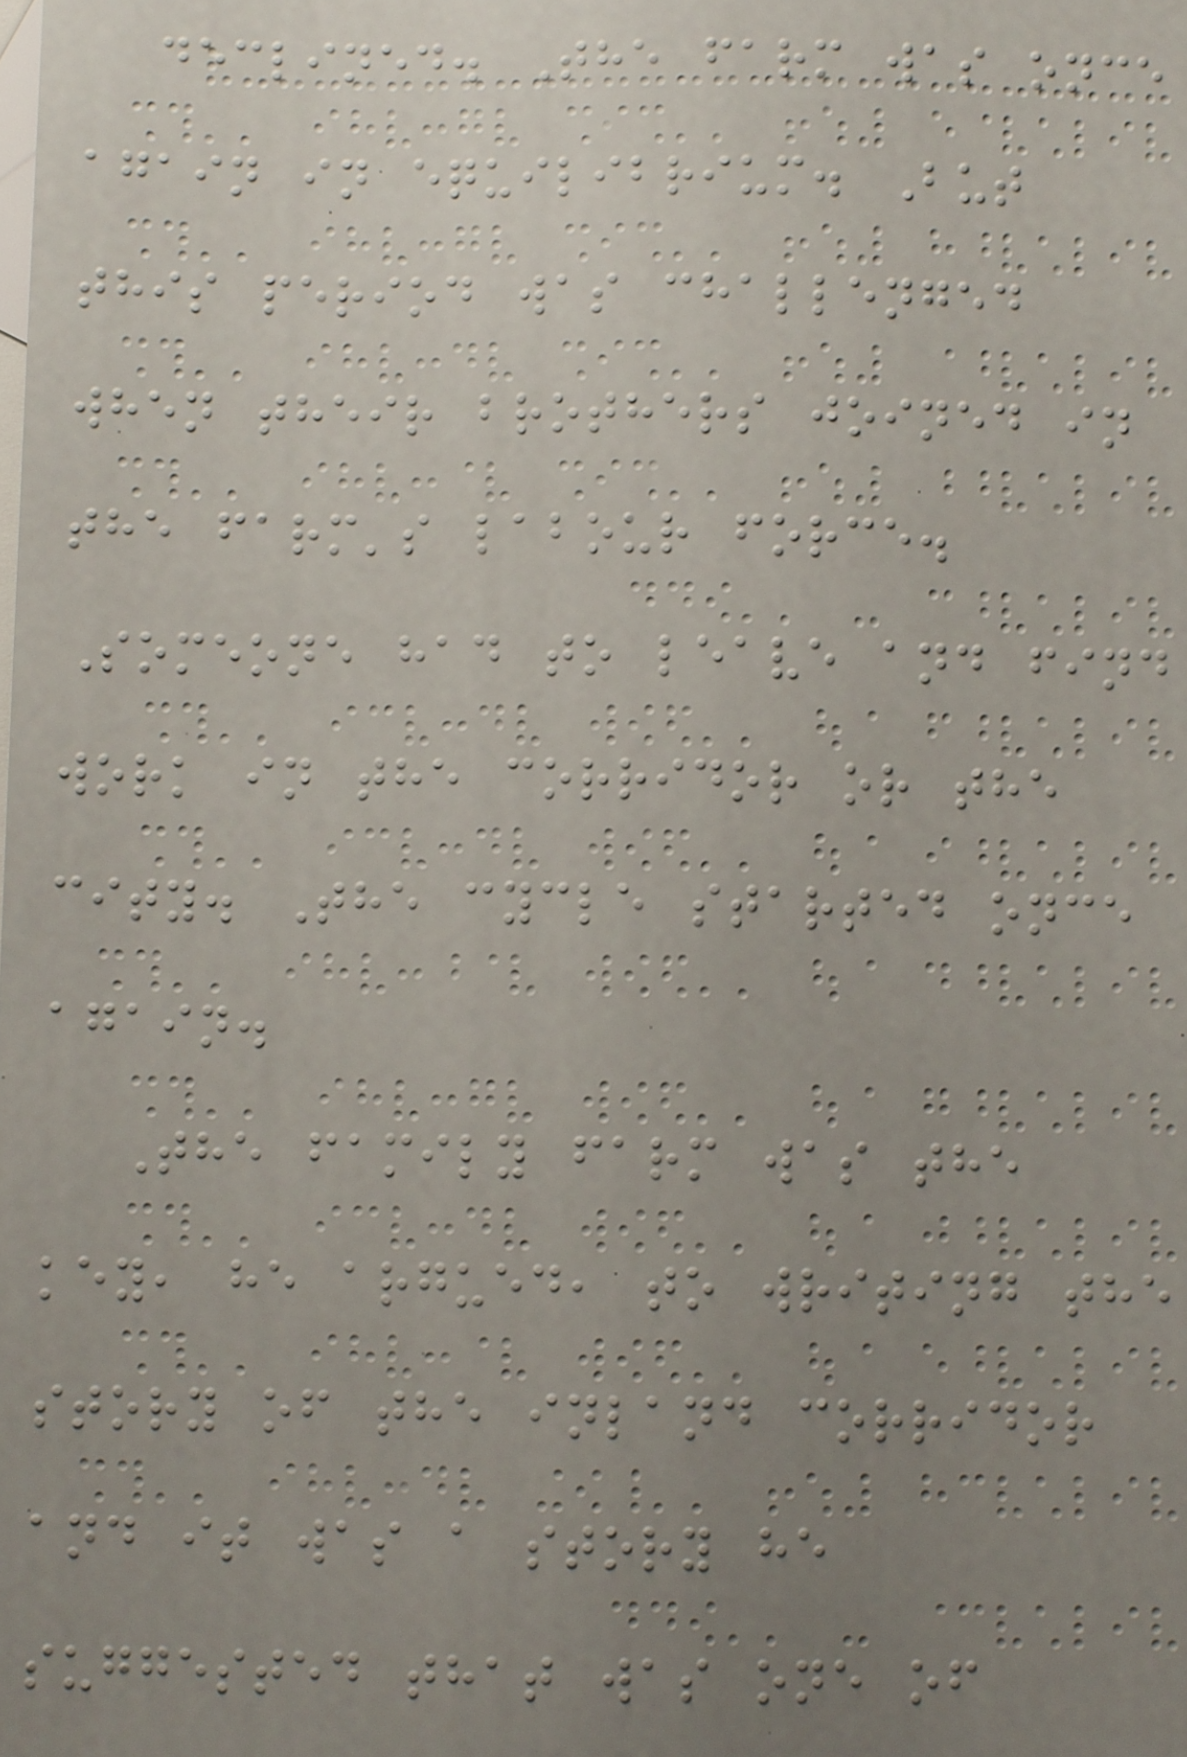declined. The farm was once
again in equilibrium. But
this period was challenged
when their brothers joined in
the farm's labour force.
Someone had to leave and find
work in the corridor or the
city. The cycle started once
again.
The family farm was the
key, he argued, to writing the
story of the inland corridor
and it was a story he
suggested that was one of
